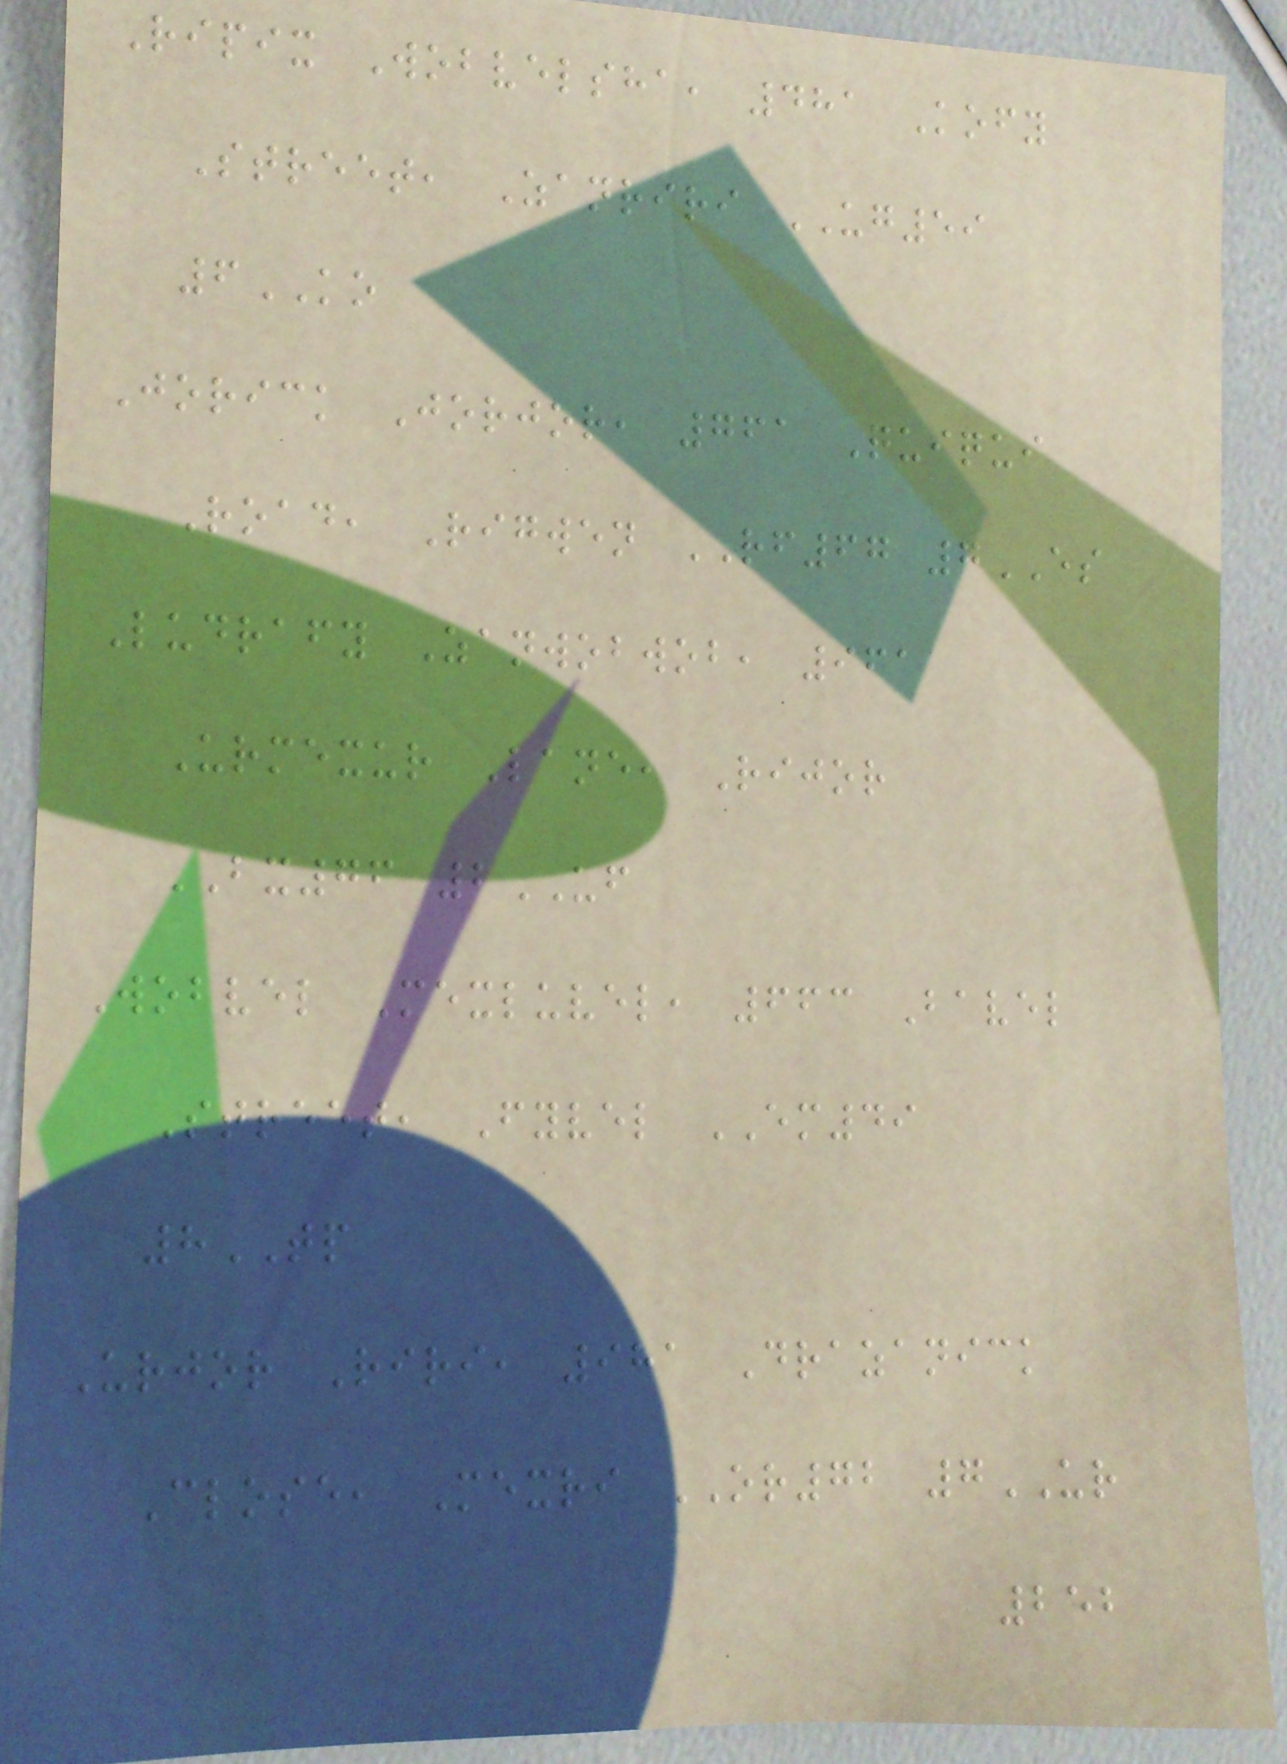Ripix Wobvelsha, 481 Kofy
Street, Zanriri UG59
6KO
Jorick Jorjor, 761 Quiqui
Road, Rigwen RF67 7ES
Ludrafy Zanwobwob, 961
Urmexur Lane, Rijor
BX76 2UF
Wobvel Mexluvel, 663 Bavel
Street, Fyvel EM49
8TP
Urjor Riri, 981 Drazanick
Close, Mexri OR72 7UR
252
